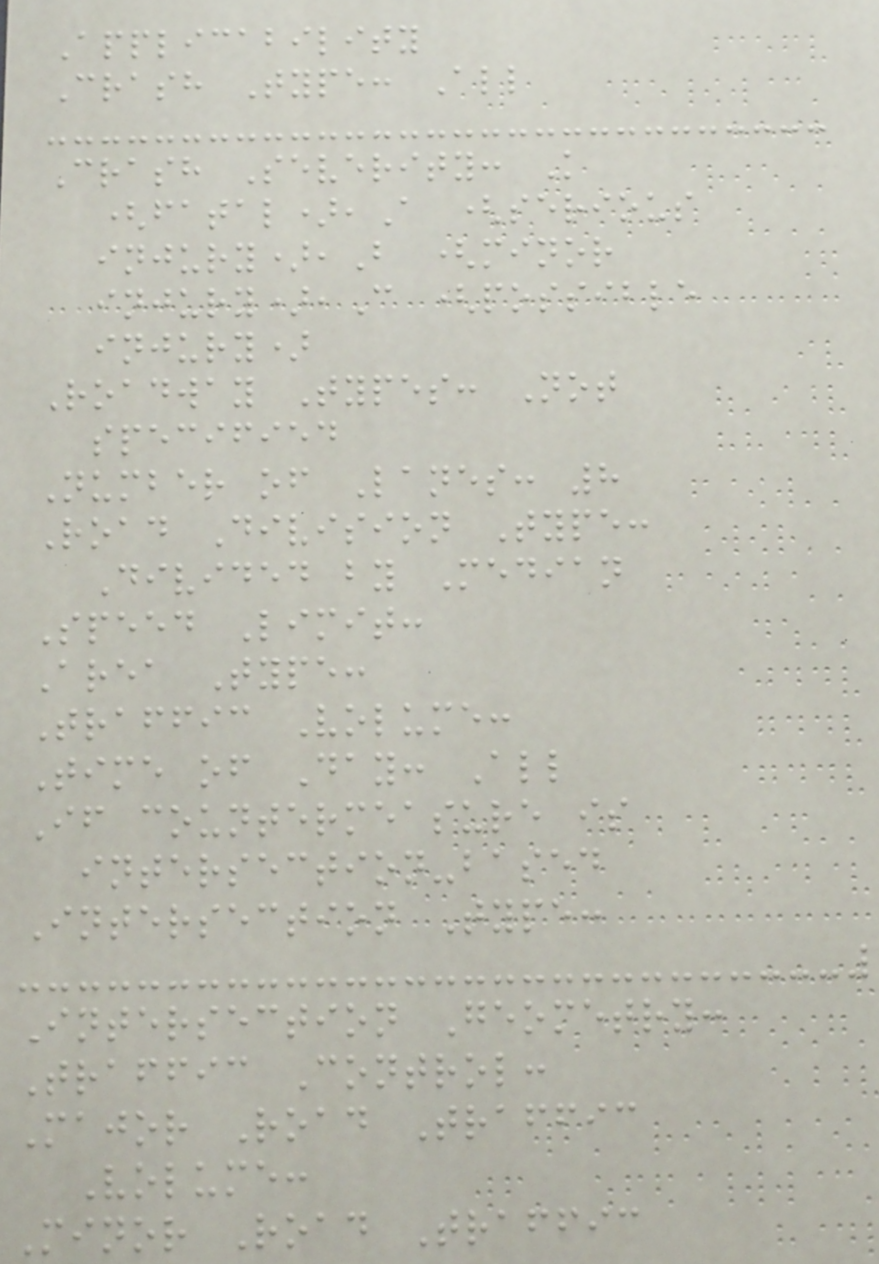Applicability
Crash Type: All
Crash Severity: K
(fatal),A (serious
injury),B (minor
injury),C (possible
injury)
Roadway Types: Not
specified
Number of Lanes: 8
Road Division Type:
Divided by Median
Speed Limit:
Area Type:
Traffic Volume:
Time of Day: All
If countermeasure is
intersection-based
Intersection Type:
Intersection Geometry:
Traffic Control:
Major Road Traffic
Volume:
Minor Road Traffic
